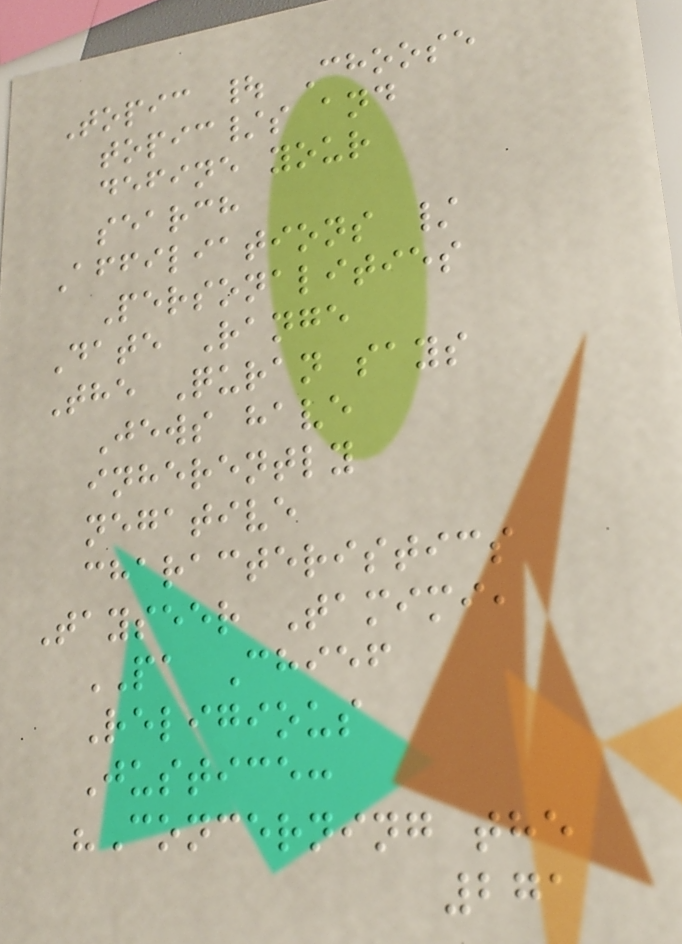Topic | Choose
topic/s and
define your
search
Affiliations /
Personalities
Date Range
The Quran says
Jews have
inherently
negative
characteristics
Tayseer Tamimi,
PA Chief
Religious
Justice:
"Concerning the
271
